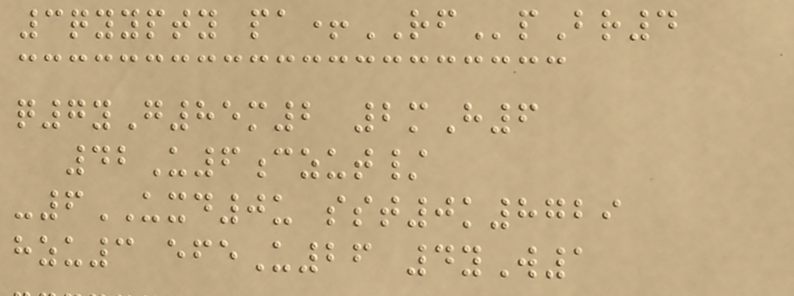3qyypty pa+RFpBr4
q7yG85m2 2mH6
42U6czut/
-6UXD0u sst0k8729
hzu3 efeU26 4yW1
